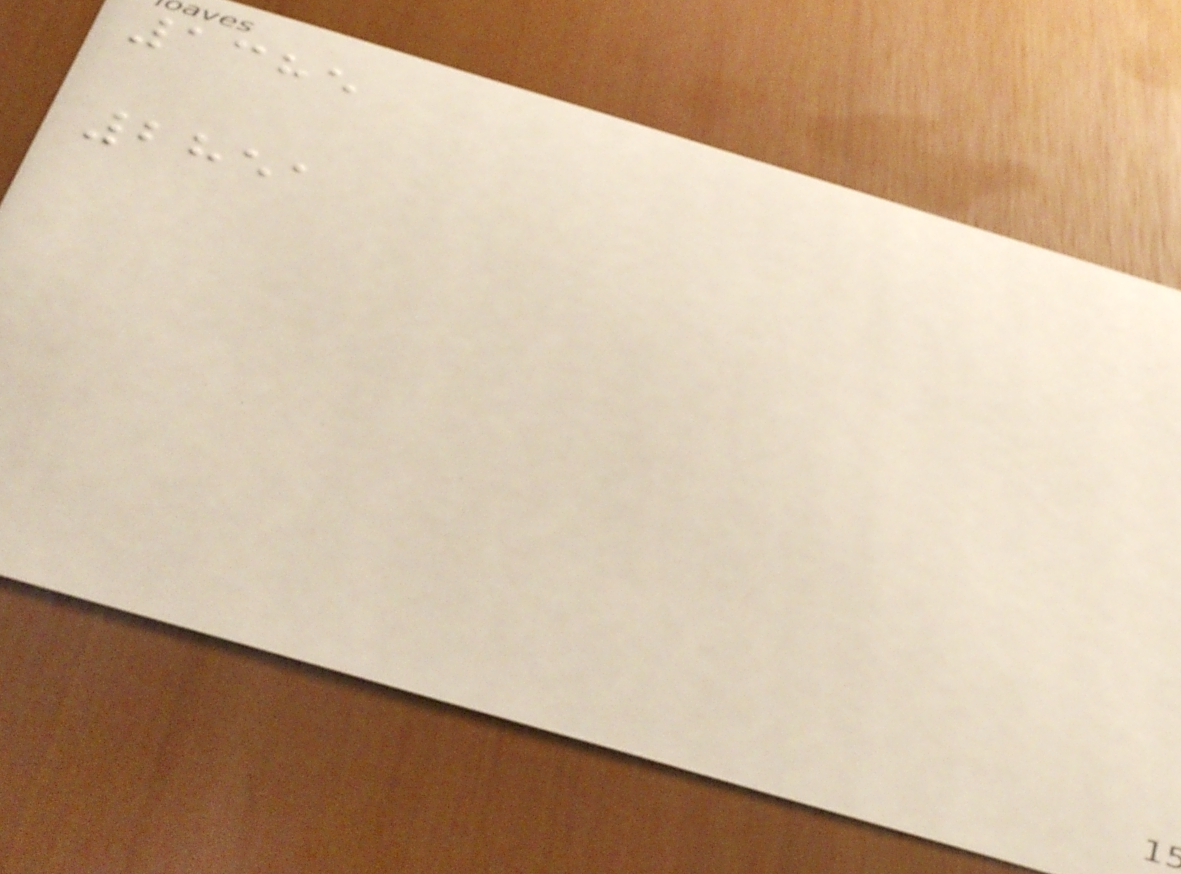1385
2851
